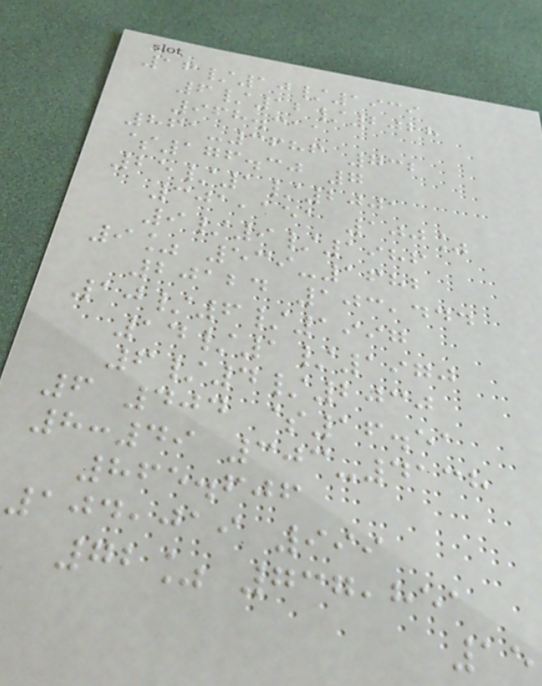16/10/1939
6/12/2028
968.311
861-3686 732
$176.30 7
25/1/2001
301,151 100%
9/9/1986
9% 539-1682
20124 103,444
10/6/1997
14/1/1970
6/4/2030
6 404 $16.51
8:49 303-4138
865.606
104,019 999
72% 737,851
15
